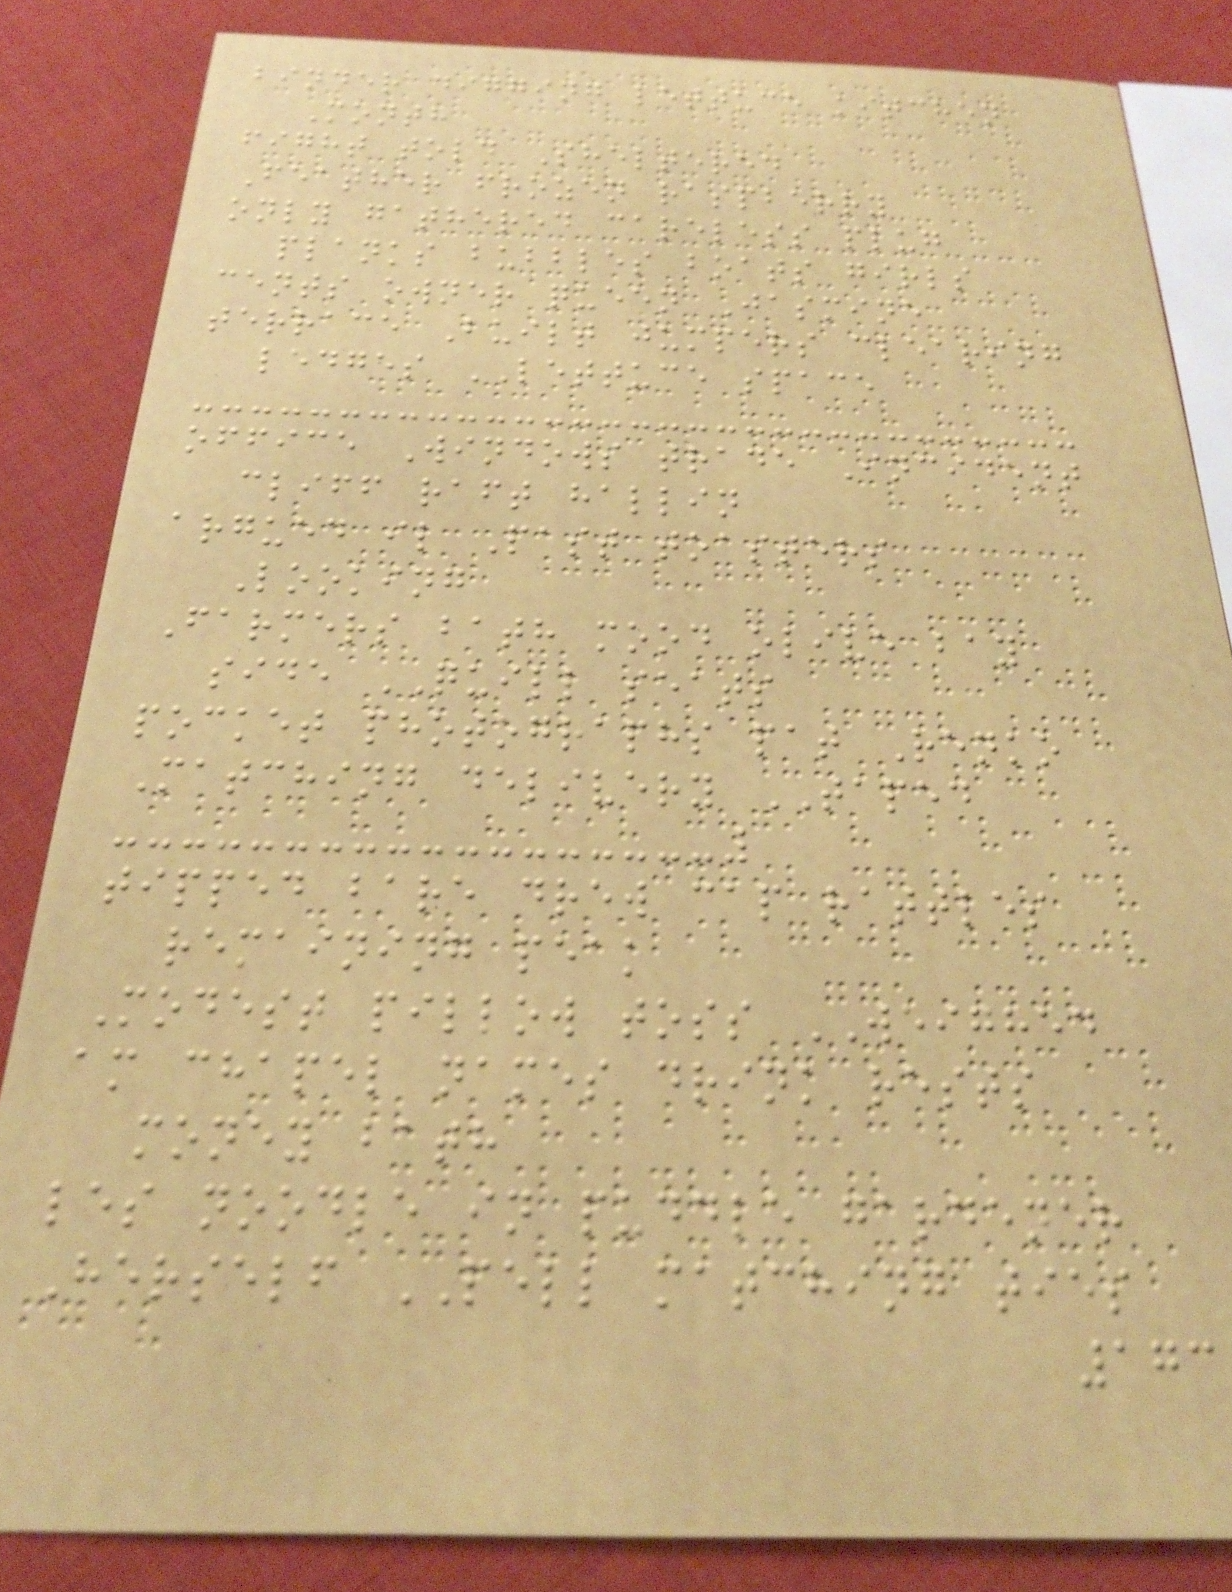binder digging lettuce kitchen
Month
fight told Sheltered
Feather frozen raspberry
only gathered careless plug
planks bubbles boats girls
cents owner queen Jasmine
terrace Built jumpers clearing
ledges LETTUCE space
office Windows trade Incident
cliff raft hallin
argued il Past toasters
Looking
Farmers bath mood olive bay
side QUILL seats
pocket photographs pat Renko
Matching delivery TAPED
tipped bare drew cap rattles
remaining peak
Modest pillow toss WEIGHED
am chapel names drink rests
money bath
les noodle in puddle gardener
Herself PELL matching ties
173
